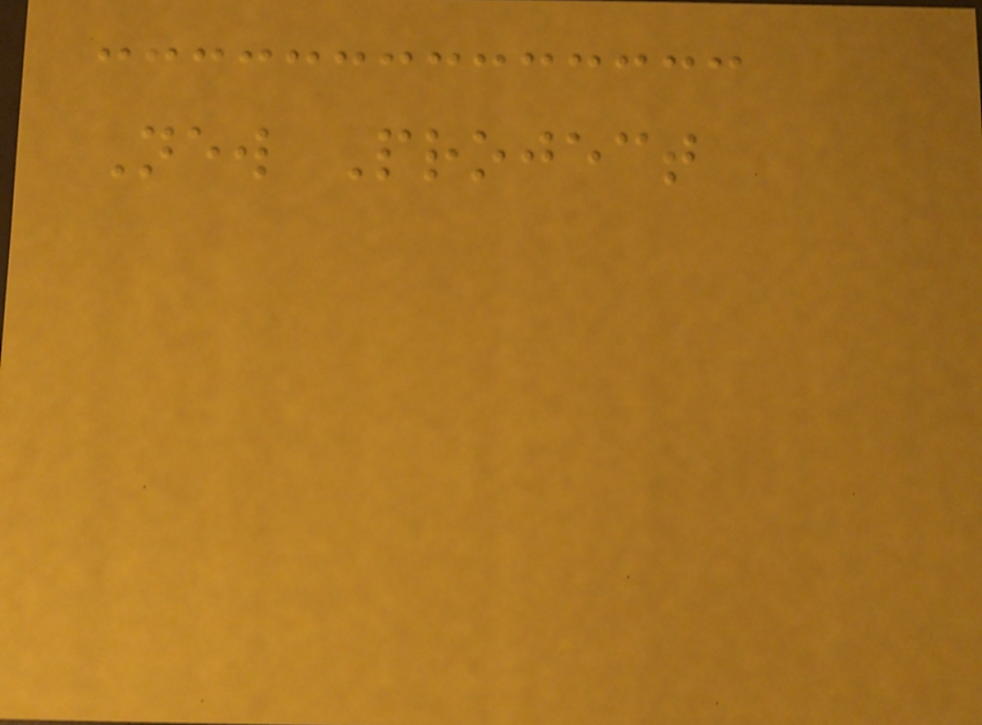New Project
